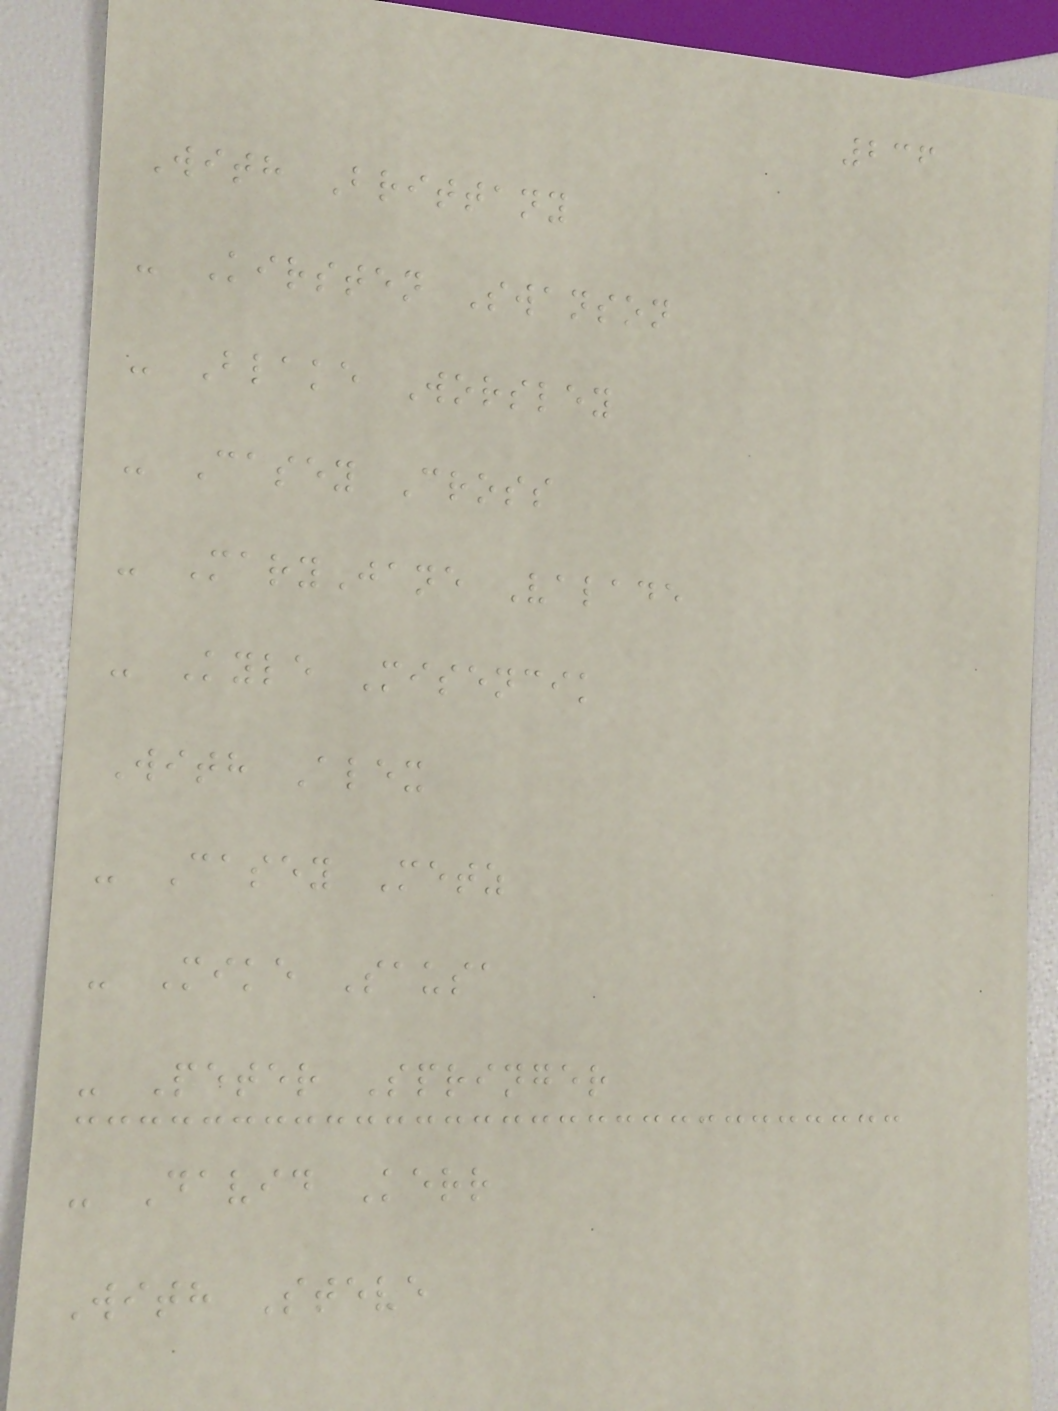236
With Brittany
- Kirsten Swanson
- Blake Worsley
- Casey Cross
- MaryJane Valade
- Kyle Misencik
With Alex
- Casey Metz
- Mike Sausa
- Peter Springer
- David Kerr
With Steve
